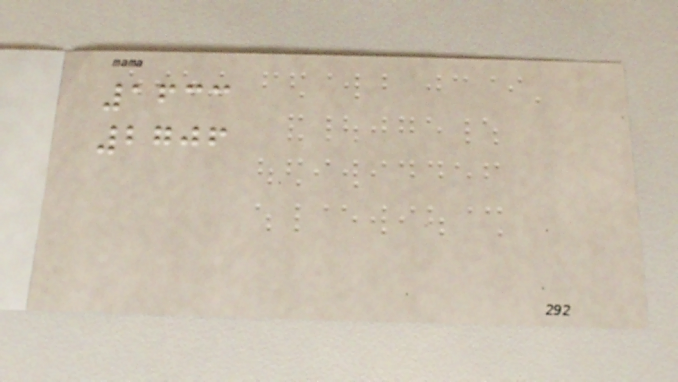1633
2706
